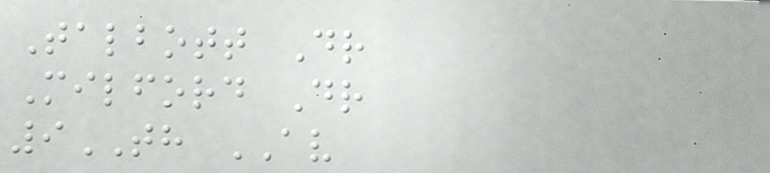Talbott Dr
Milford Dr
9TH AV
